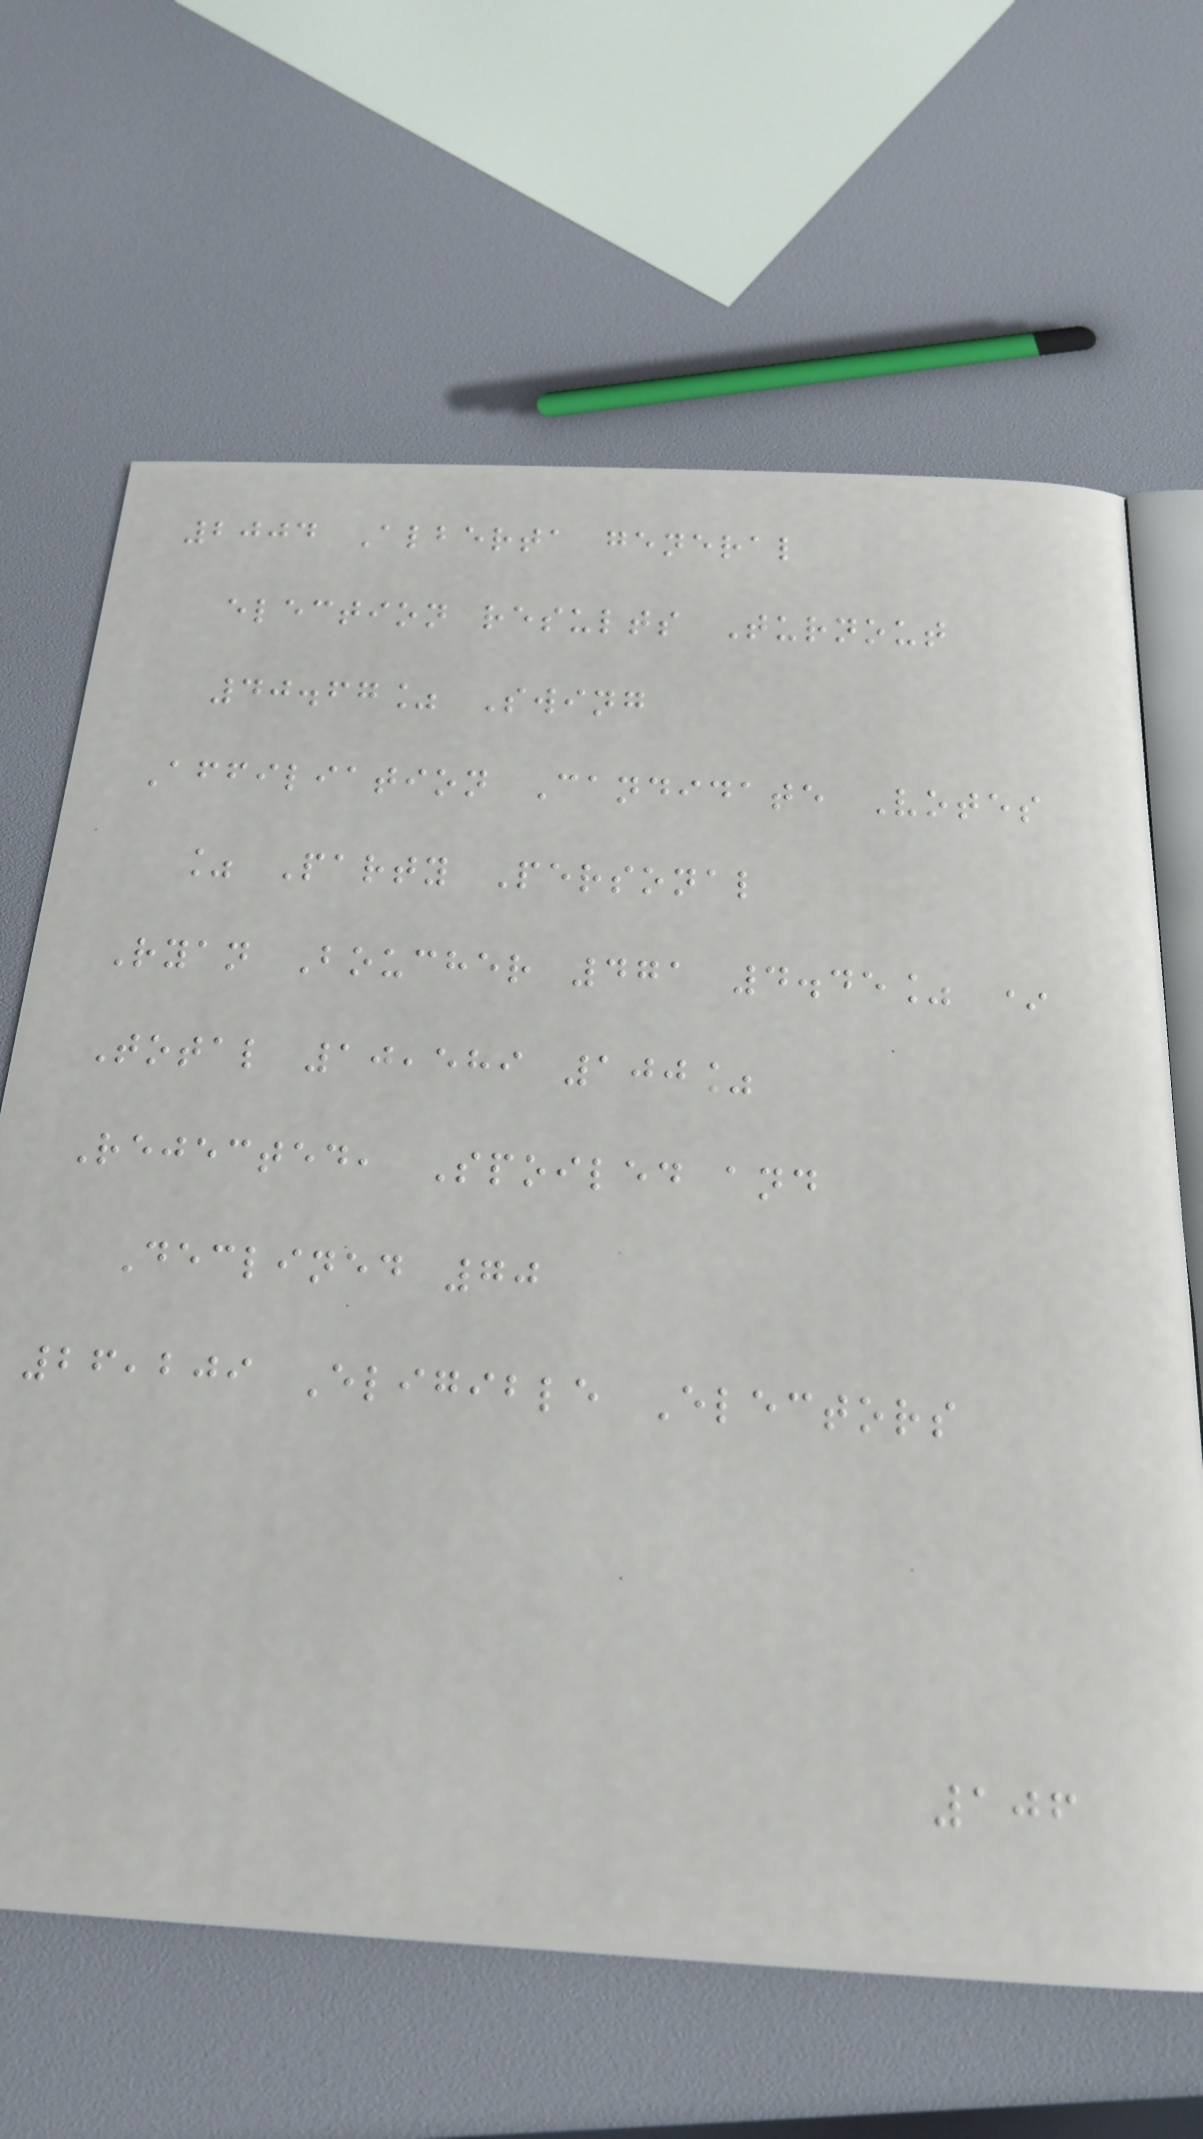2004 Alberta general
election results Turnout
40.67% Swing
Affiliation Candidate Votes
% Party Personal
Ryan Boucher 471 4.45% *
Total 10,589 100%
Rejected, Spoiled and
Declined 70
26,209 Eligible Electors
106
